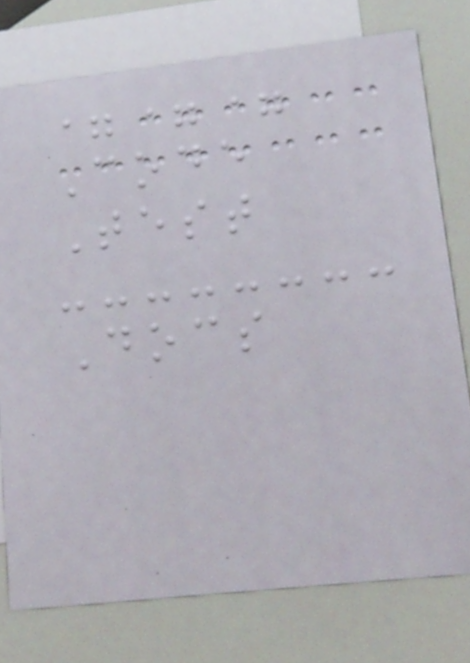===
Code
Test
Docs
